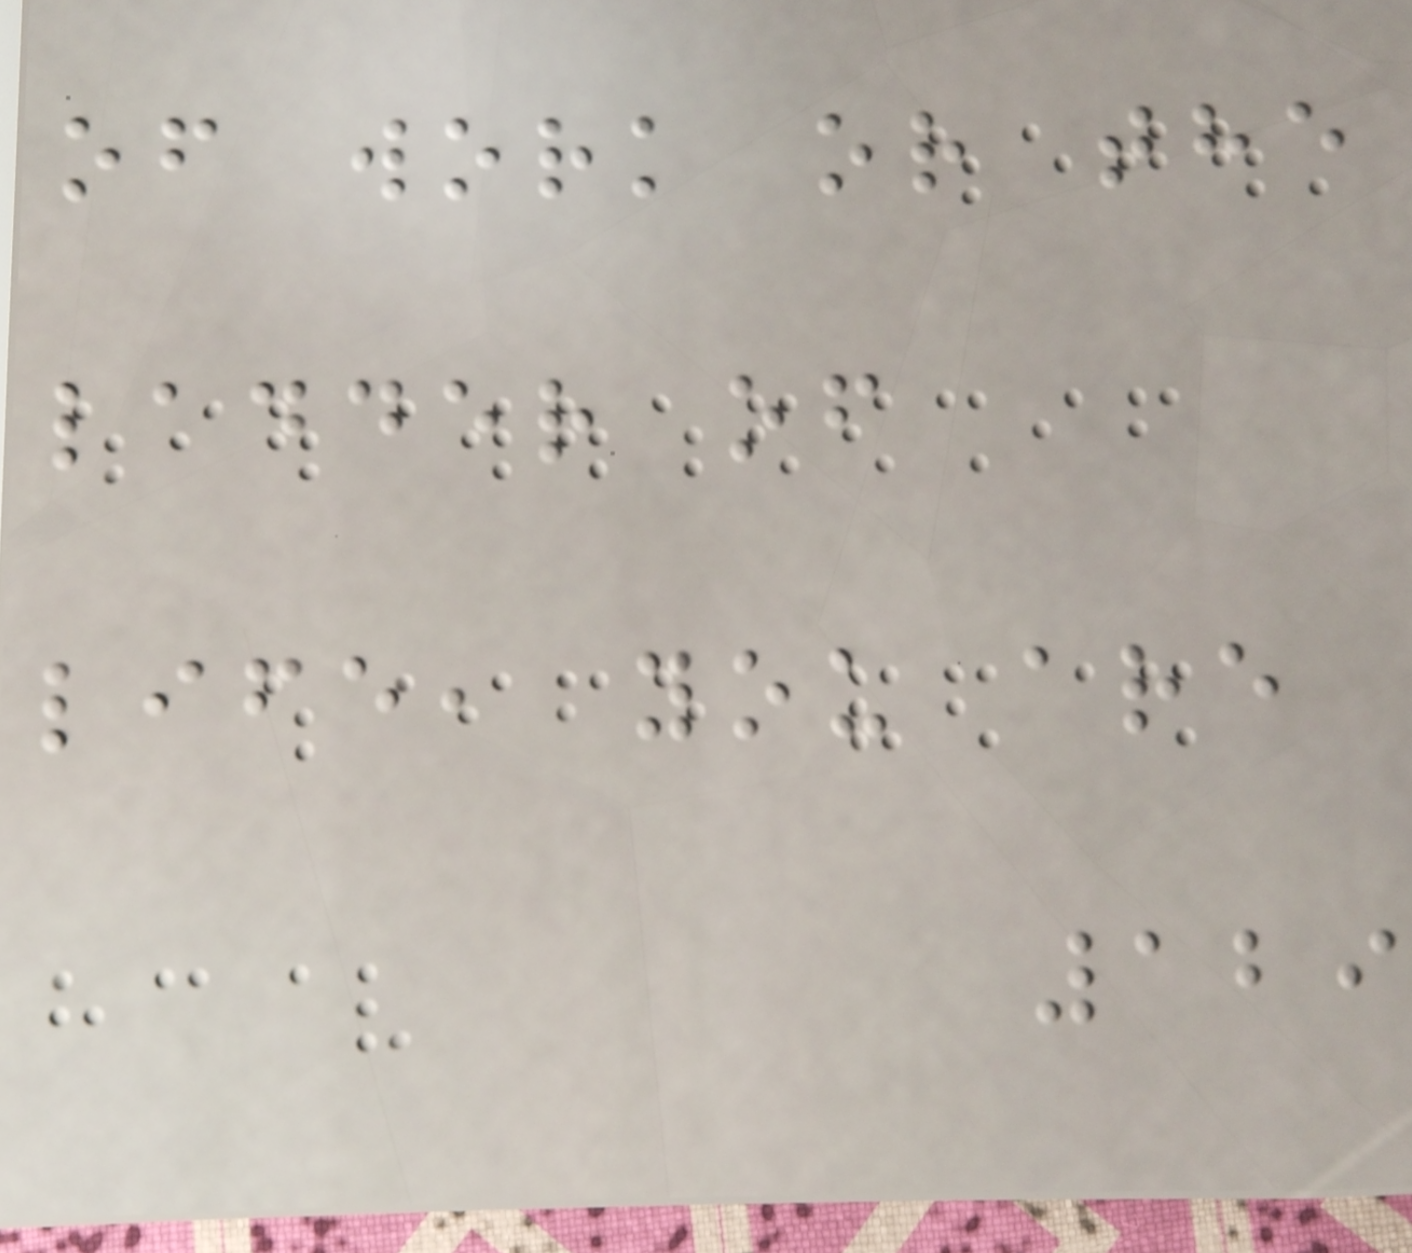of work or the
ladder of
life, you are
129
